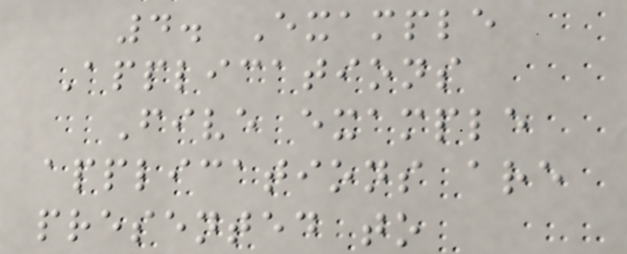4. Example
Applications
Five example
applications are
presented to
